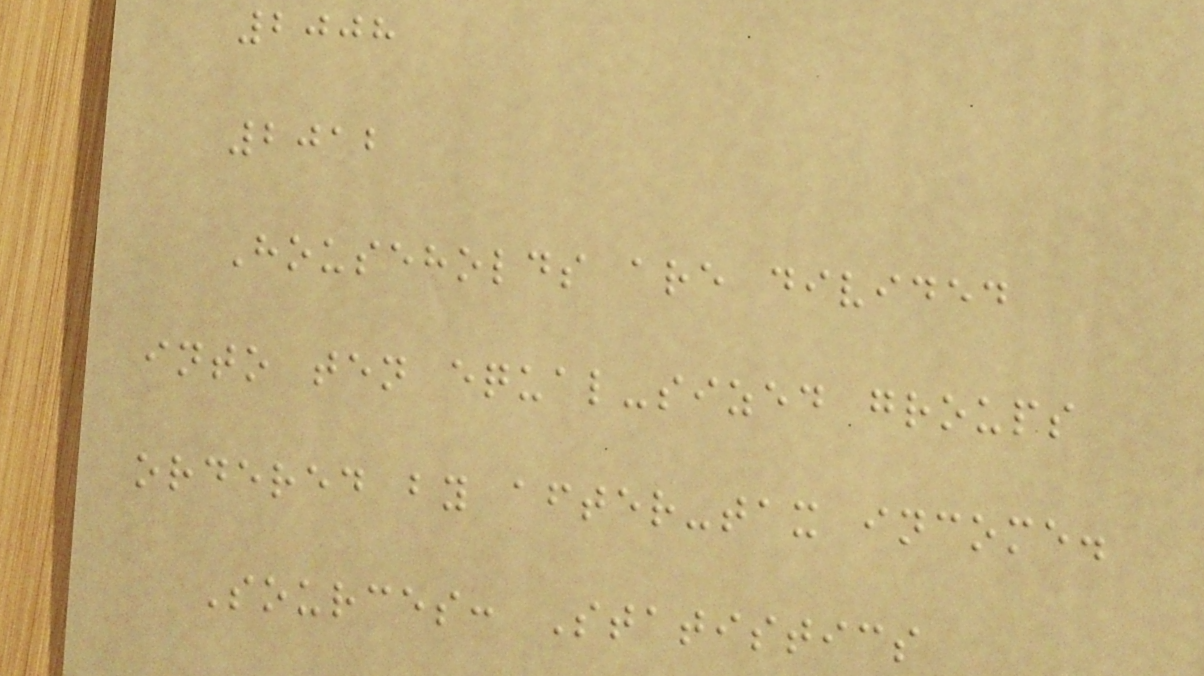2008
2012
Households are divided
into ten equal-sized groups
ordered by after-tax income.
Sources: Statistics
